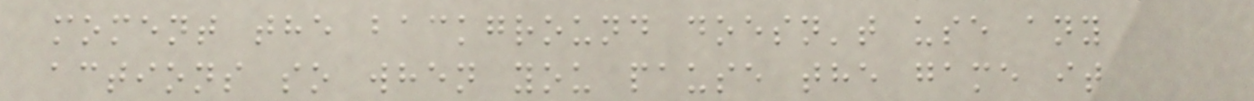moment the background doesn't use any
actions so when you pause the game it
